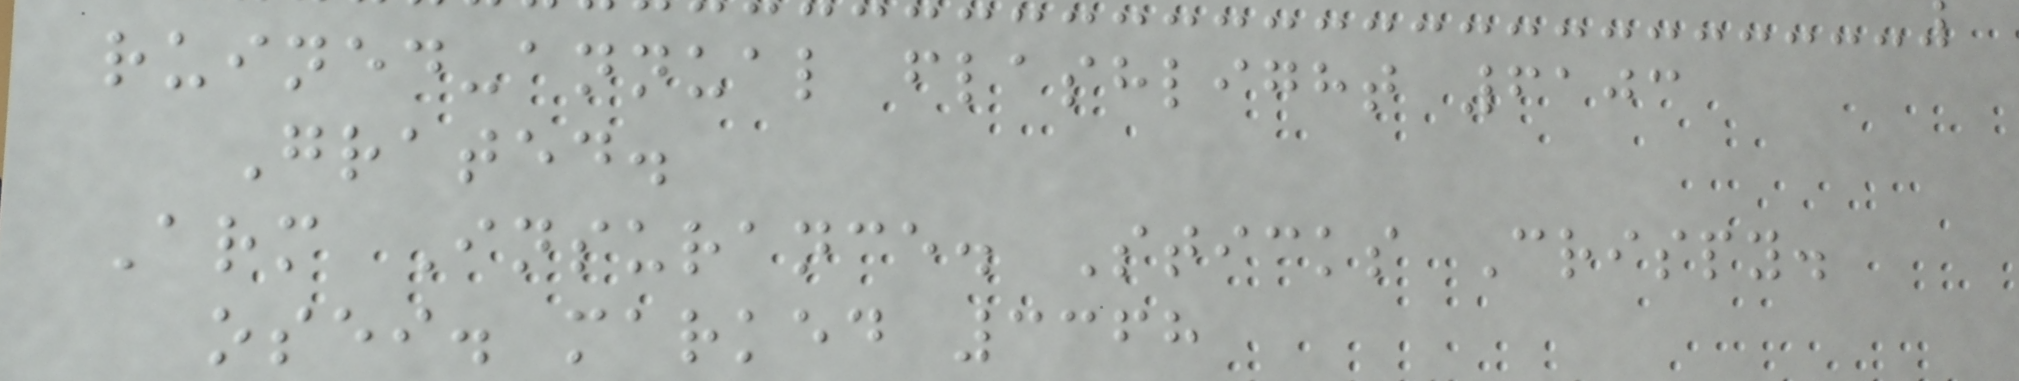ruined-annual flashlight 6103
Grated.
Arm Insurance. Sticks Crispy.
osei. marked 3368
